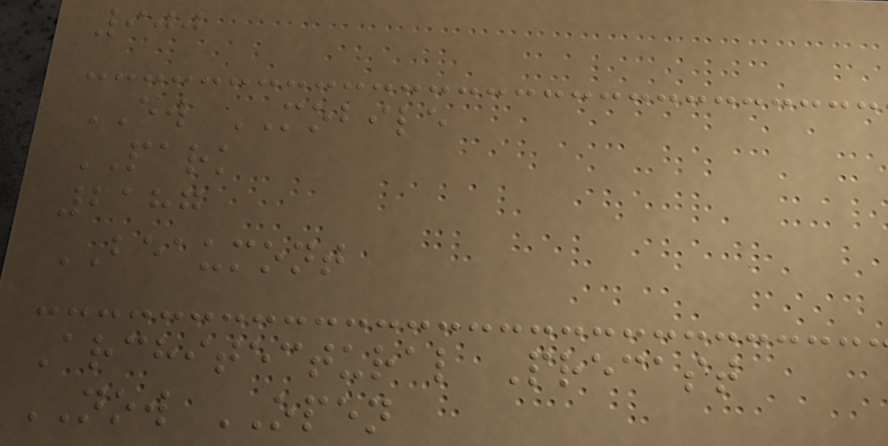900
EW MOBILE
PARK
2187
BEAUMONT
Architectural Precast
NOW OPEN
